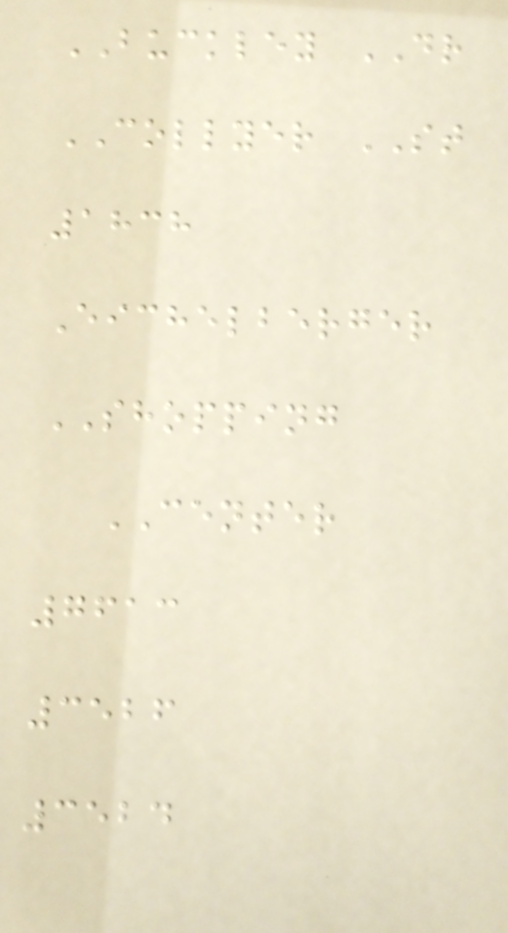BUCKLEY DR
COLLYER ST
1838
Eichelberger
SHOPPING
CENTER
7613
3526
3524
